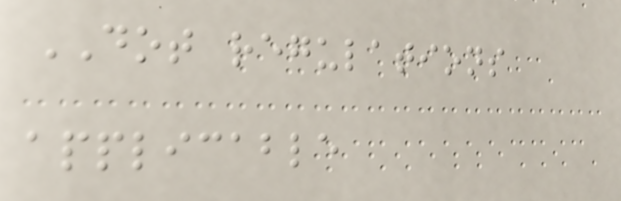DOT regulations
applicable
